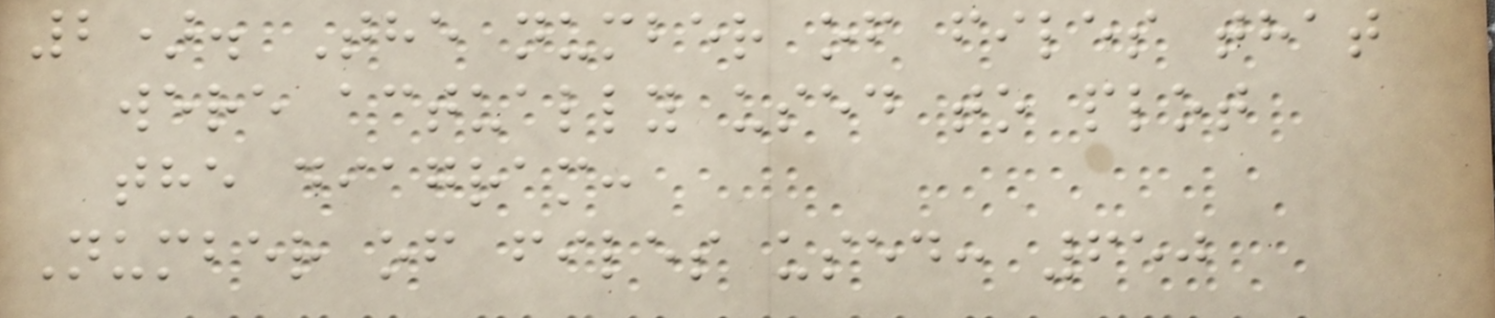2). The number of files that
were actually used to plot
the diagram:
Number of files used: 650
